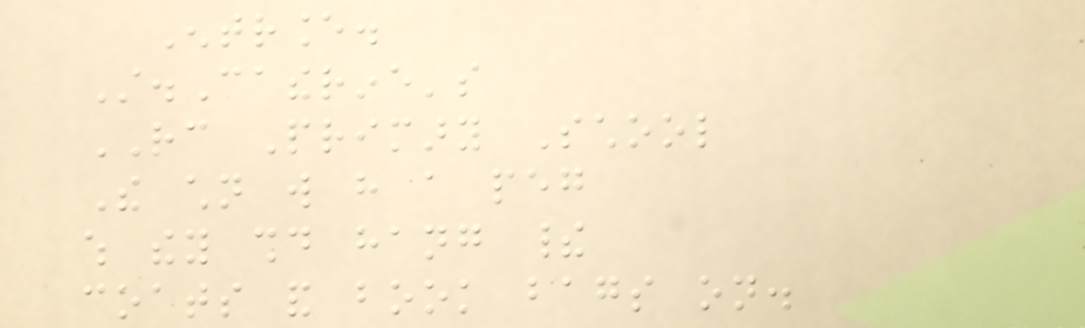Entrance.
St.Catherine's
RC Primary School
The children will have a peg
which they should hang their
coats and book bags on.
